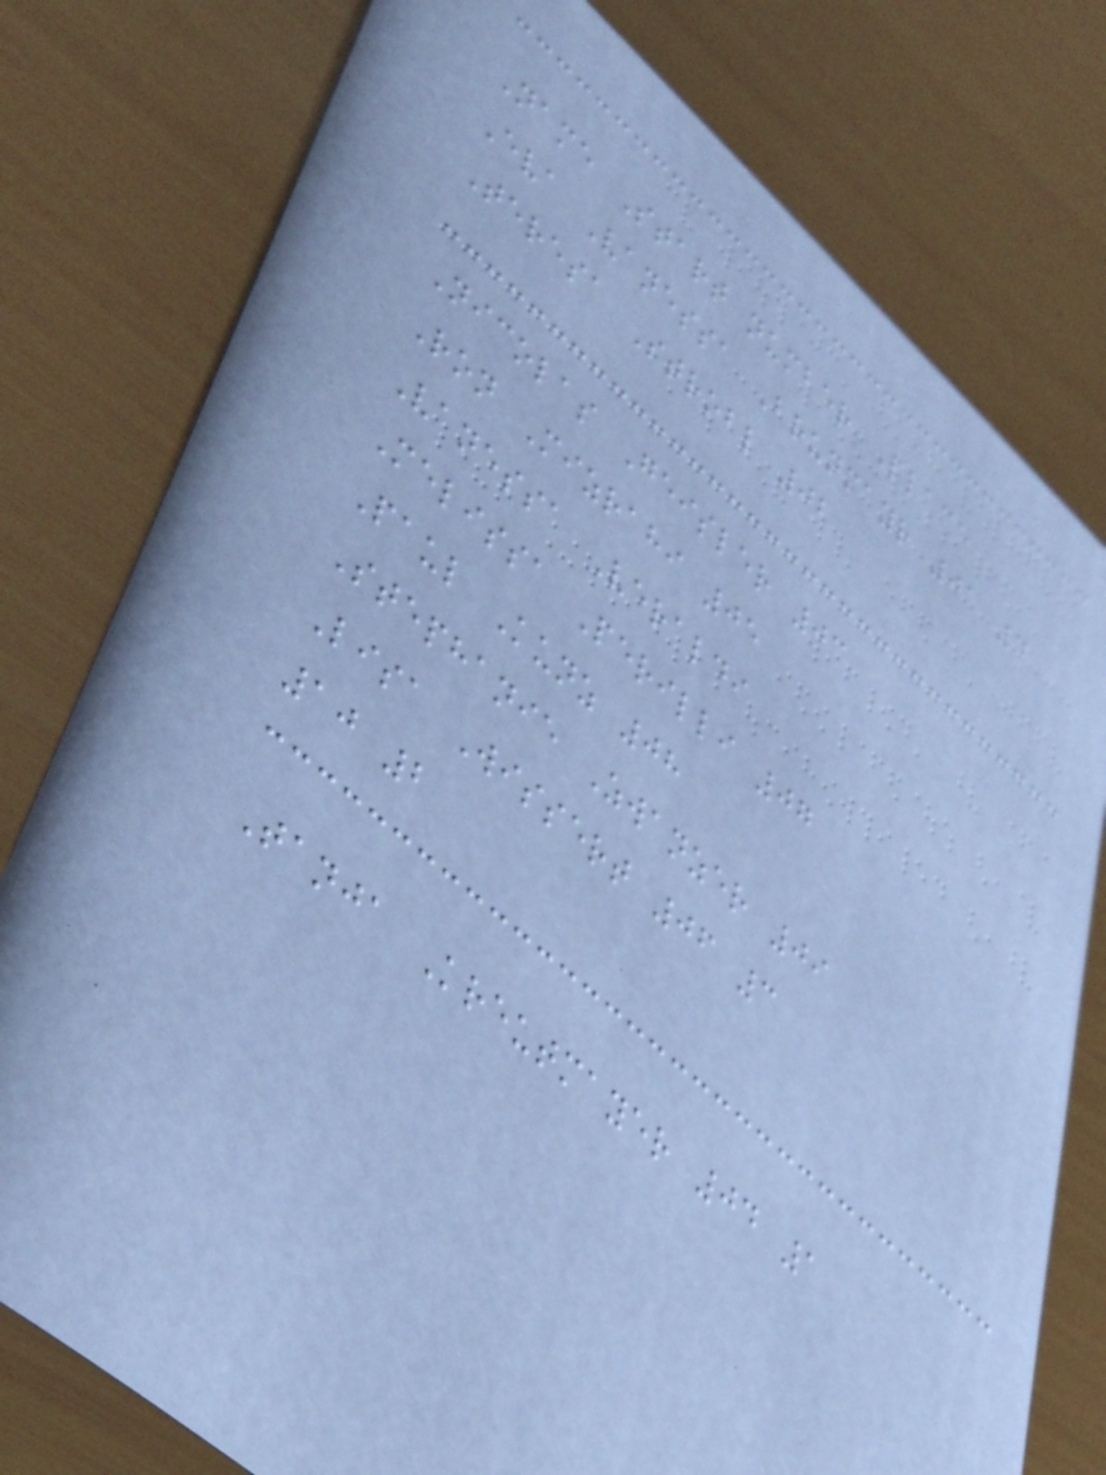Name Start number Place
Eva Vanessa Brunmayr 01 4
Teresa Strobl 02
Nicolas Geisler 03
Ron Mizrahi 05
Vanessa Veraldi
Melissa Perilli 07
Paul Kunz 08
Stephanie Zwanzer 09
Lisa Wissert 06 3
10 2
Tanja Kreutmayer 04 1
